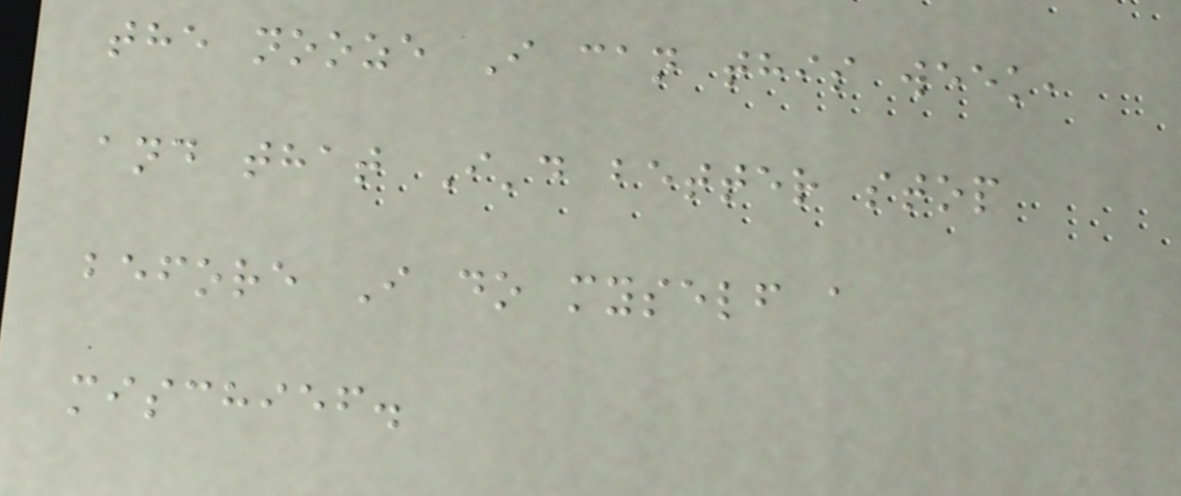the nooze I can this week,
and that I'd better stop
before I do myself a
mischief.
